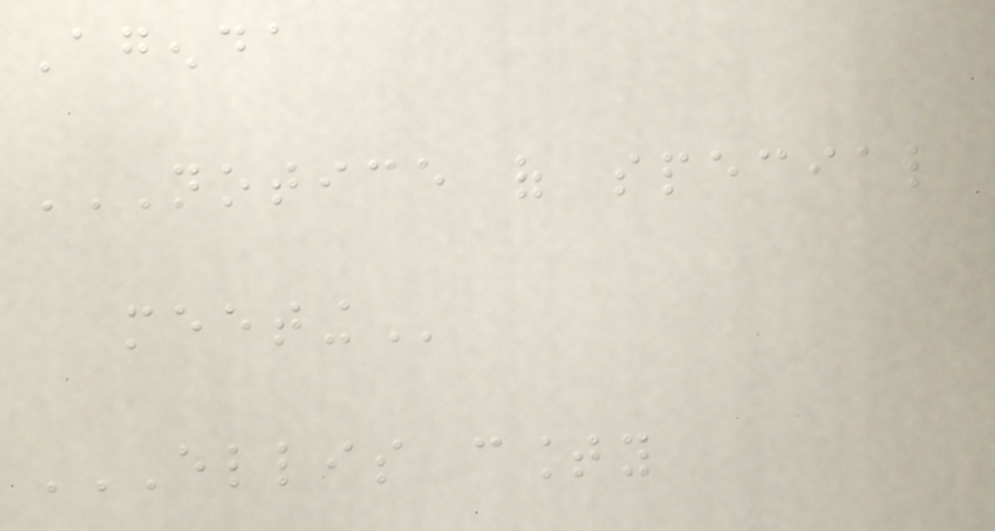Agenda
NOTICE OF SPECIAL
MEETING
ELLIS COUNTY
